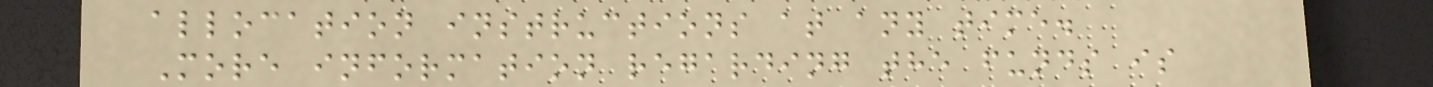allocation instructions at any time.
More information regarding the funds is
